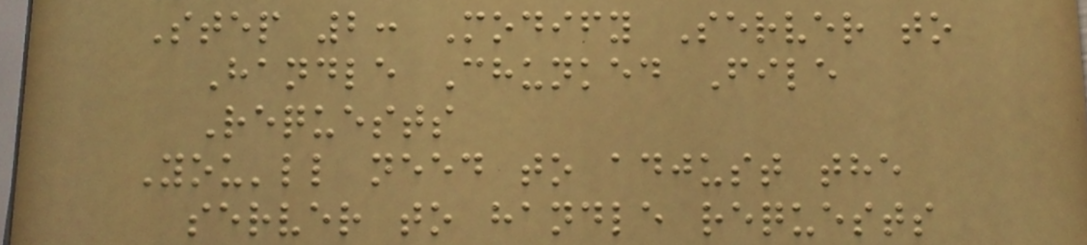Step 2: Modify Server to
Handle Chunked File
Requests
You'll need to adjust the
server to handle requests
